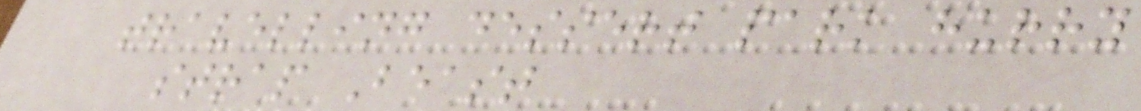travelling dessert park hurry
strap Beast
